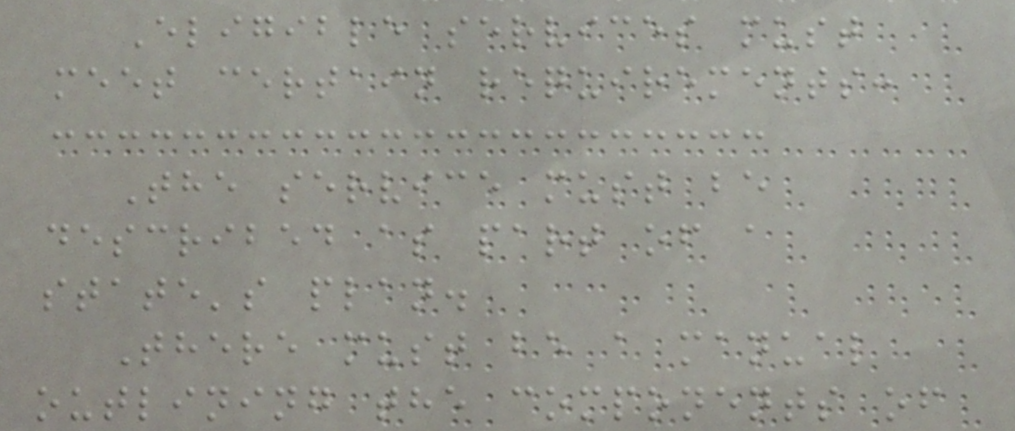Eligible services must
meet certain requirements:
The service must be
described as part of a
state's plan.
There must be a manual
outlining the components of
